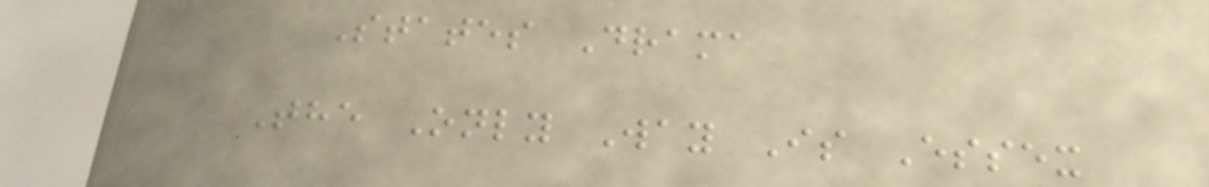States Drama
The Only Way Is Essex
